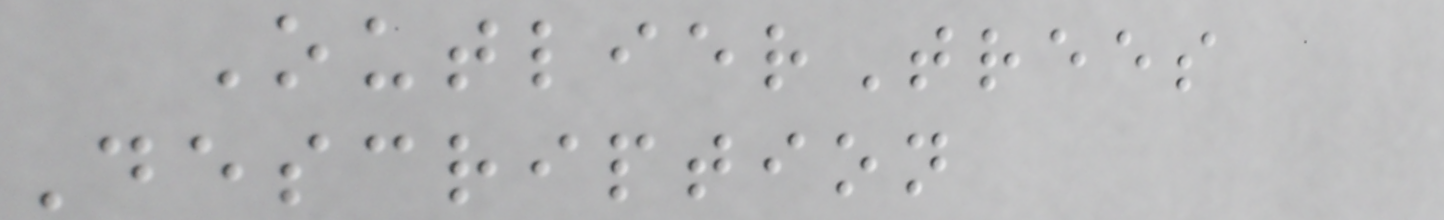OutlierTrees
Description
